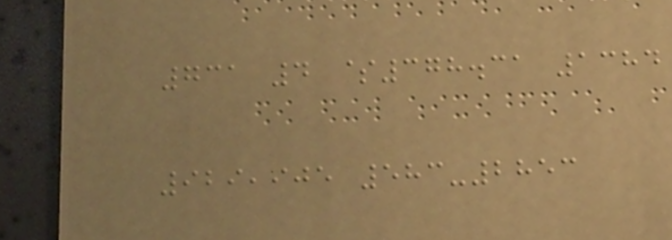731 4 $378.31 1384
929,905 583-2853
